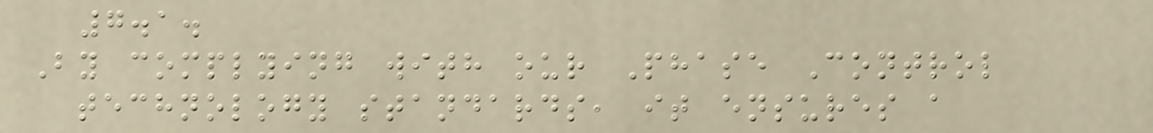7.1.
By complying with our Phase Control
technology standards, it ensures a
